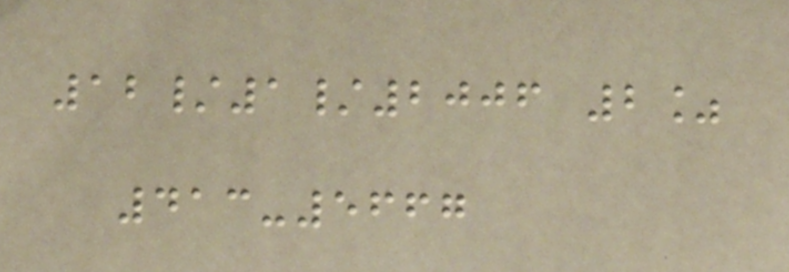12/1/2006 2%
413-5667
